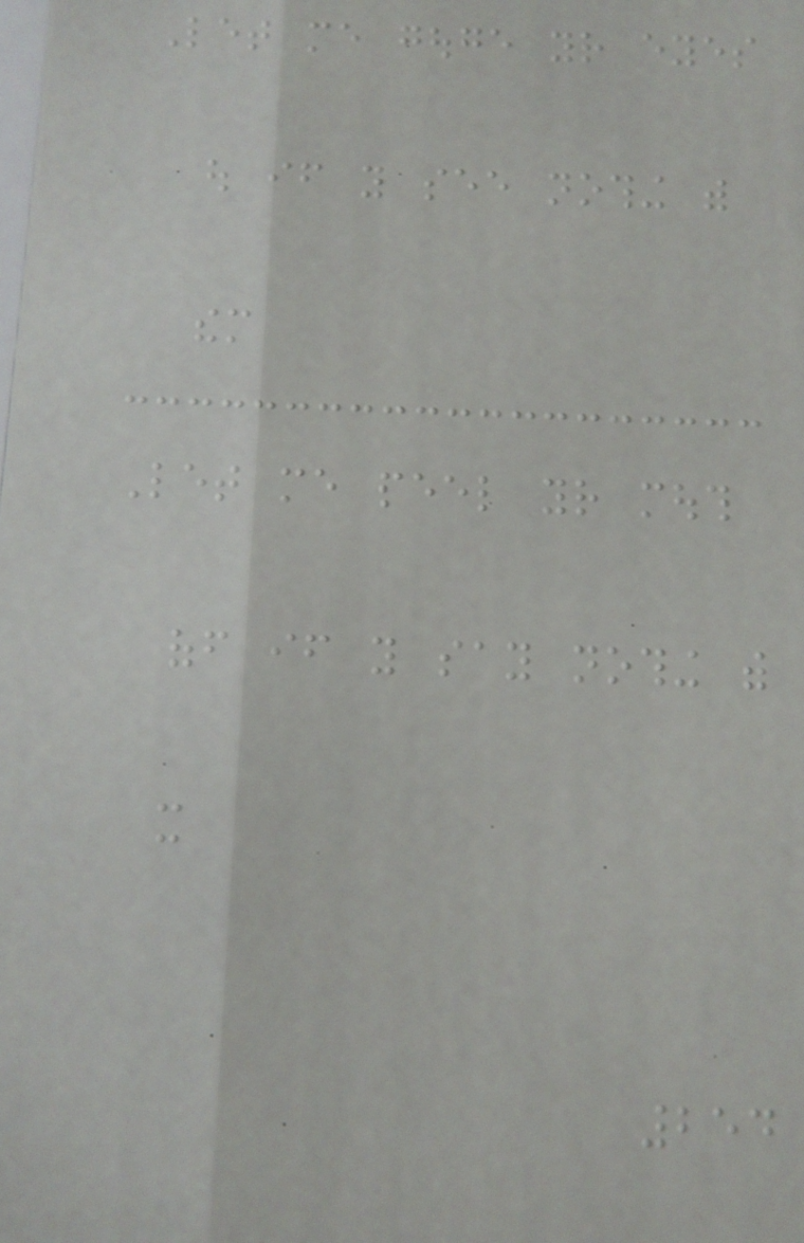Let me gouge your eyes
out if you see nothing with
them
Let me peel your mouth
off if you say nothing with
it
254
